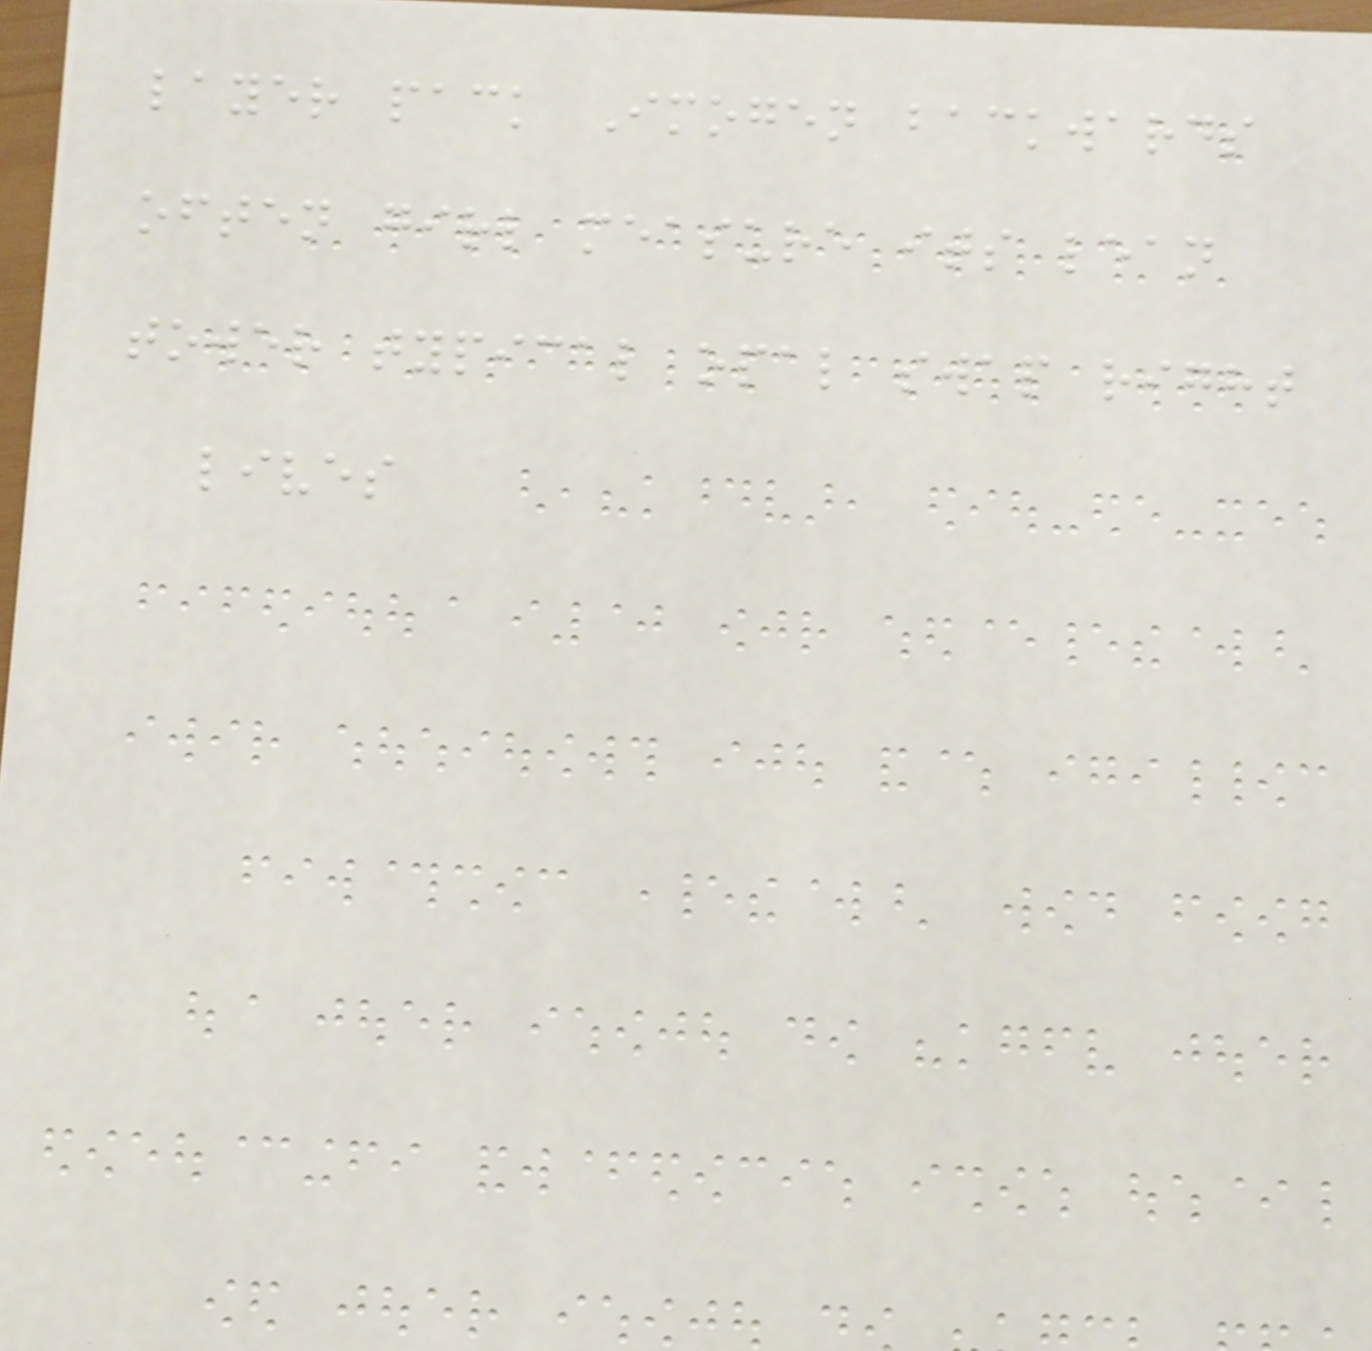layer pack Imogen backwards
often girl measure its lean
tower typical opal swap right
lives
